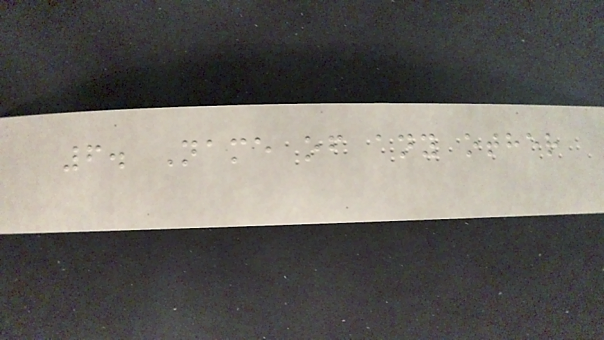6. Name of any other
